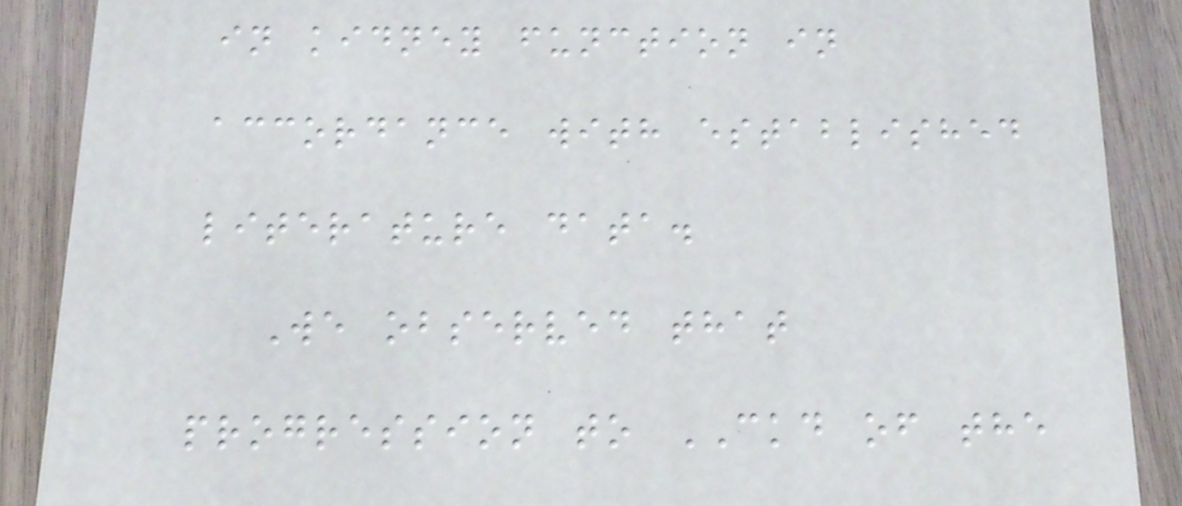in kidney function in
accordance with established
literature data.
We observed that
progression to CKD of the
